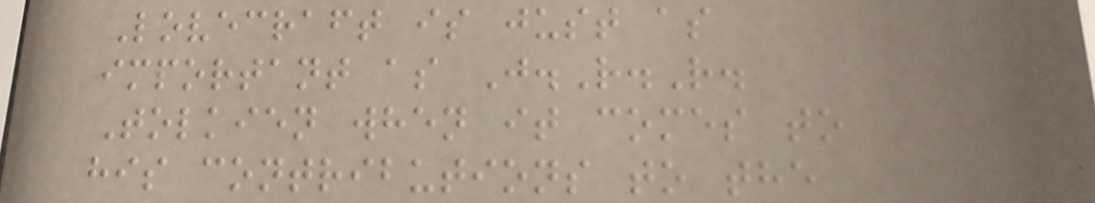Lovecraft is just as
important as J.R.R.
Tolkien when it comes to
his contributions to the
